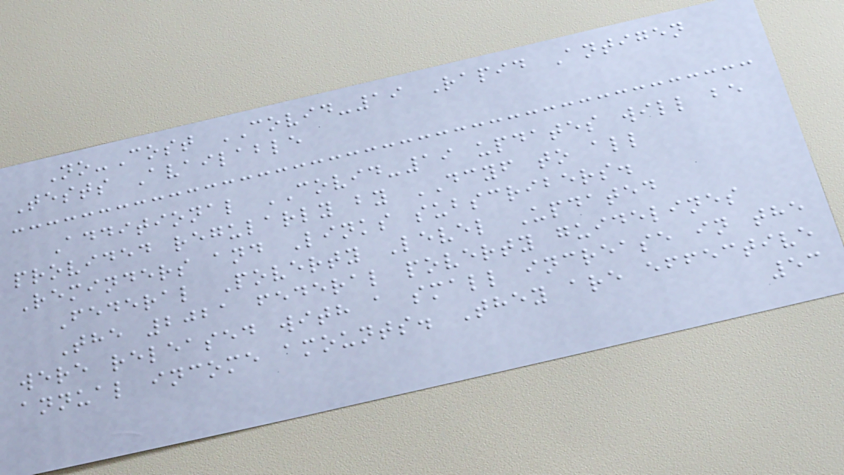No-Cost COVID-19 Rapid Antigen
Tests Available
Additional COVID-19 updates will be
provided regularly by DCYF to all
Reminders and Links subscribers.
Federal Poverty Level Updated
The 2021 federal poverty guidelines
were released with a small increase in the
annual income amounts. They are effective
53
